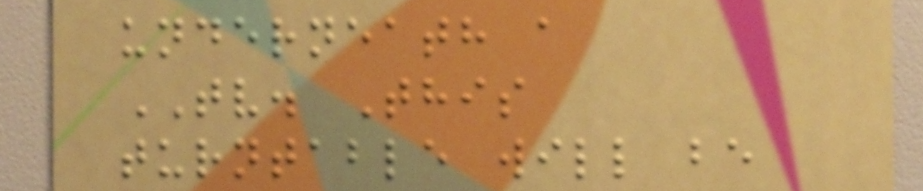underneath a
TV. This
turntable will be
